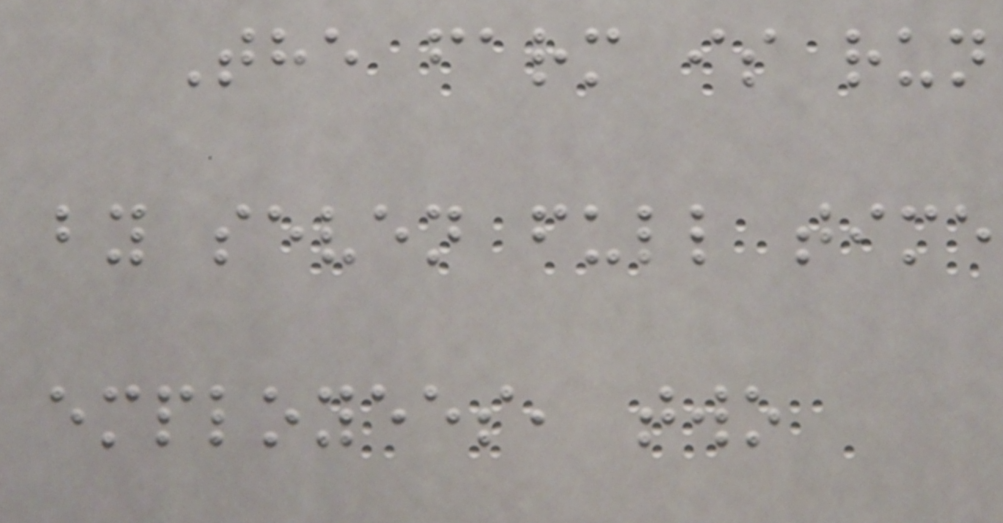The farm is run
by seven full time
employees, two
